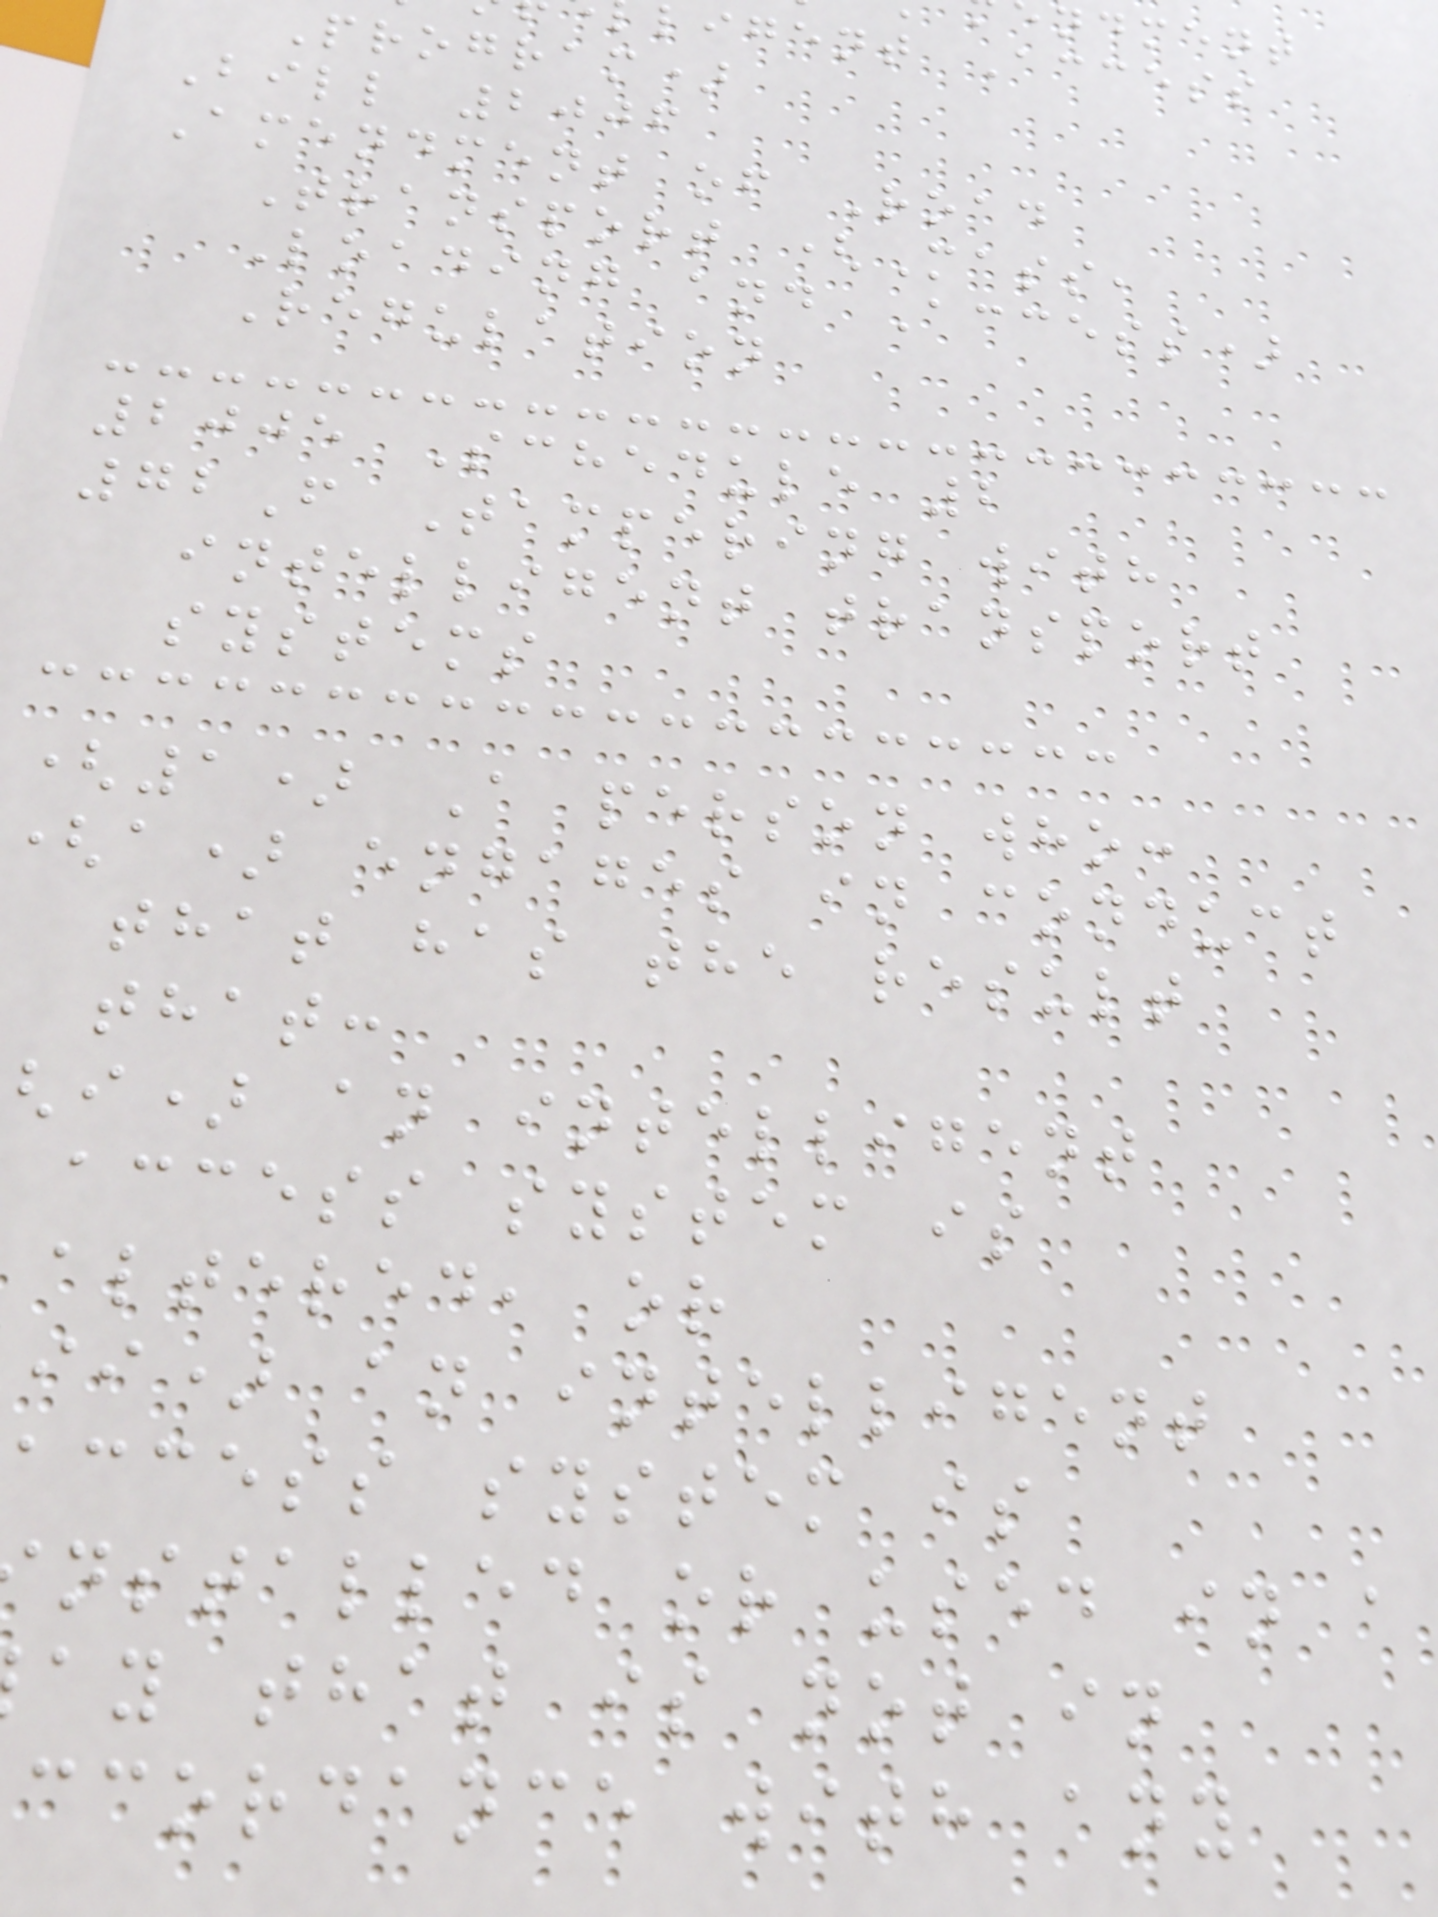ndment
ligent Access
Program)
Bill 2006
Amendment of Road
Transport (Mass,
Loading and Access)
Regulation
2005 Schedule 2
72F Tampering with
intelligent transport
systems
(1) A person who:
(a) engages in conduct
that has the result
that:
i) an intelligent
access system is
altered, or
ii) an intelligent
access system is
nstalled or used in a
ay that is not in
ccordance with any
